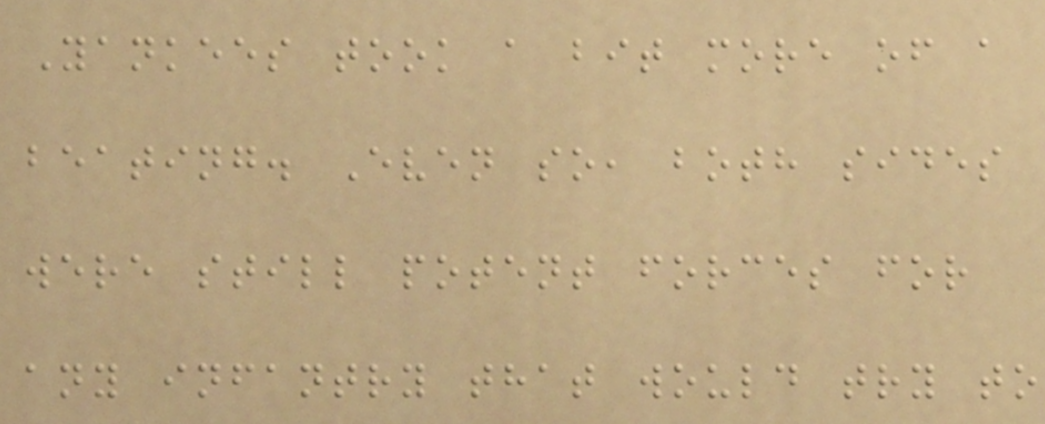Yankees took a bit more of a
beating. Even so, both sides
were still potent forces for
any infantry that would try to
